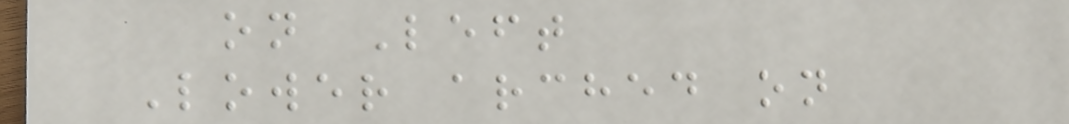on Left
Lower arched on
